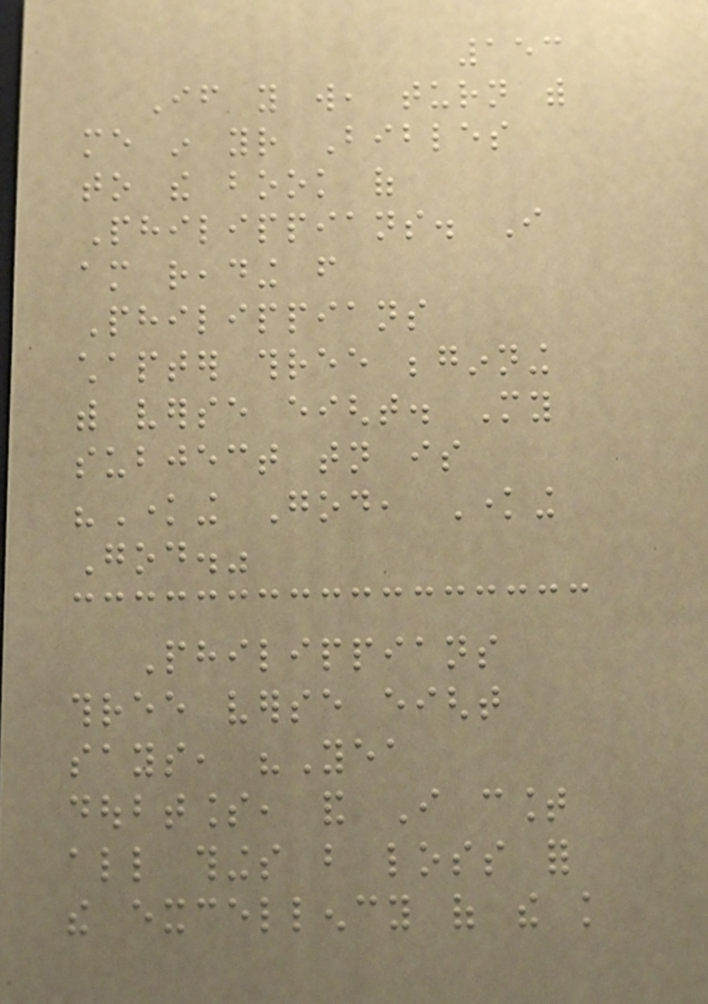153
If you will, turn with
me in your Bibles
to the book of
Philippians. I
am reading from
Philippians
chapter three beginning
with verse eight. My
subject tonight is
"Knowing God, Knowing
God."
Philippians
three verse eight
says, "Yea
doubtless, and I count
all things but loss for
the excellency of the knowledge
